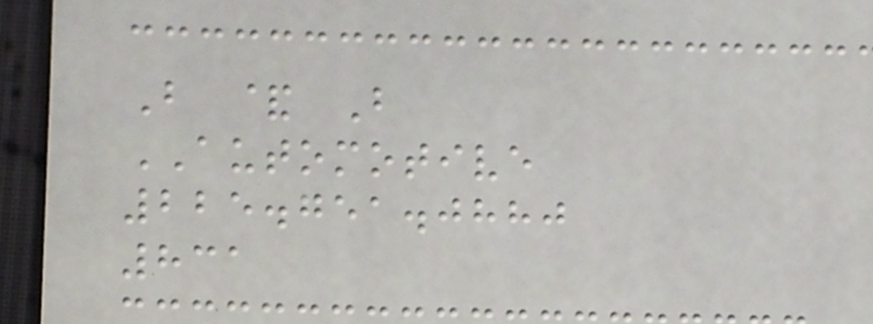B & B
AUTOMOTIVE
225.751.0880
831
